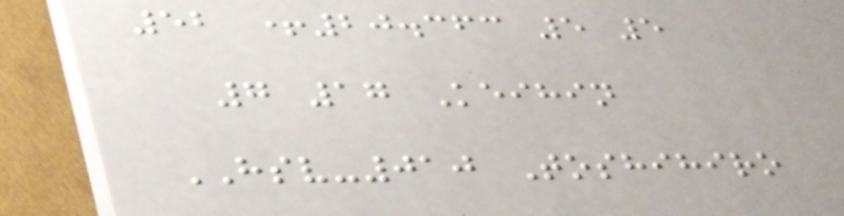52 +20.363 5 5
7 17 Keihin
HSV-010 Toshihiro
